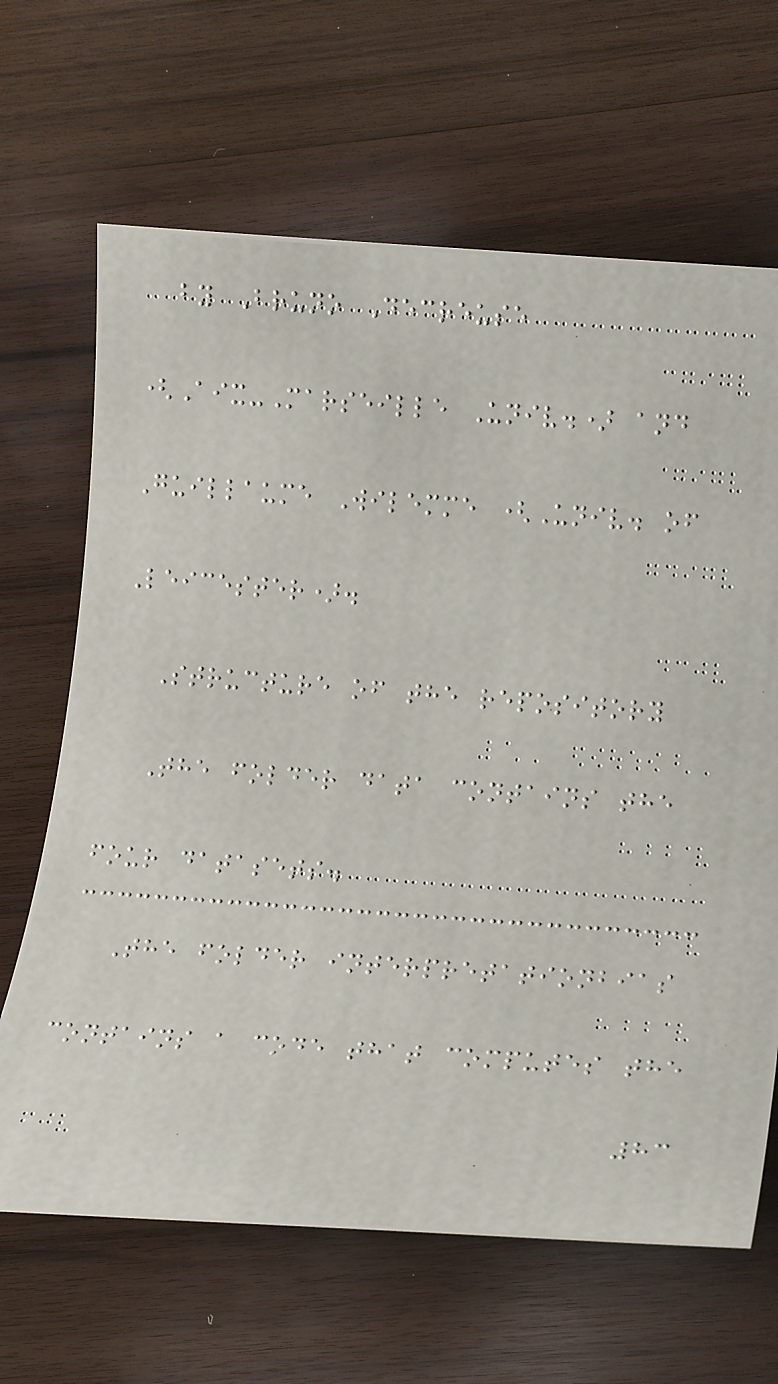by Bruno Decreuse
(Aix-Marseille Univ.) and
Guillaume Wilemme (Univ. of
Leicester).
Structure of the repository
The folder data contains the
four datasets.
The folder interpretationbias
contains a code that computes the
83
